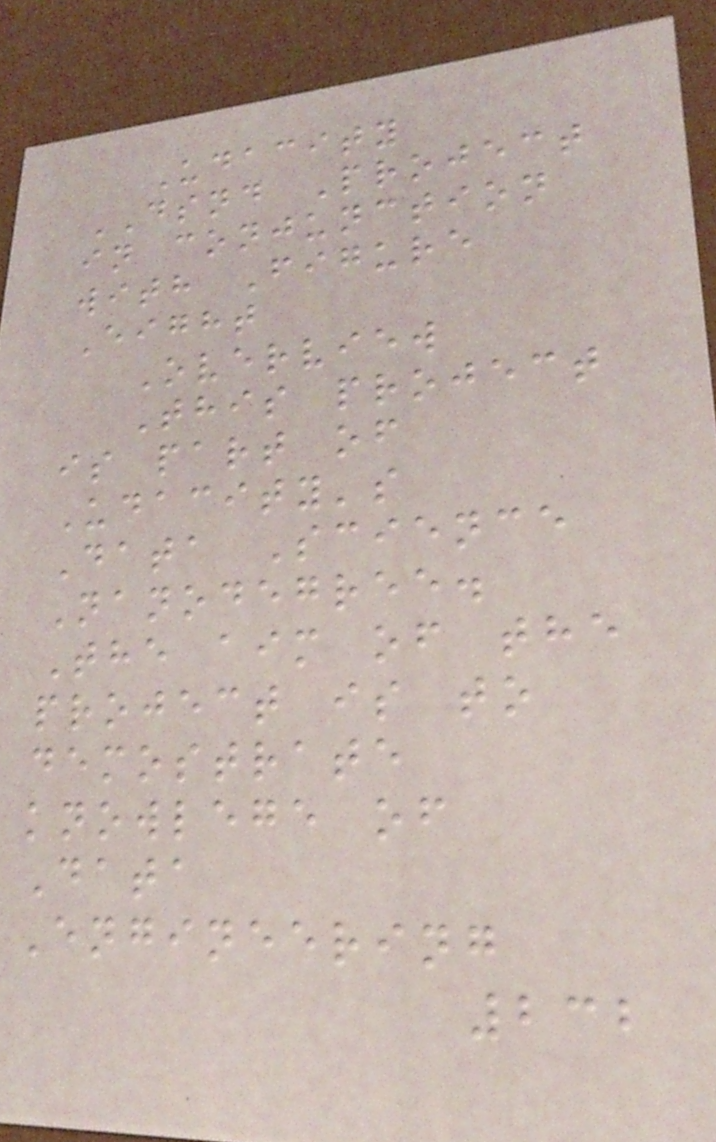Udacity
DSND Project
in conjunction
with Figure
Eight
Overview
This project
is part of
Udacity's
Data Science
Nanodegree.
The aim of the
project is to
demostrate
knowlege of
Data
Engineering
232
